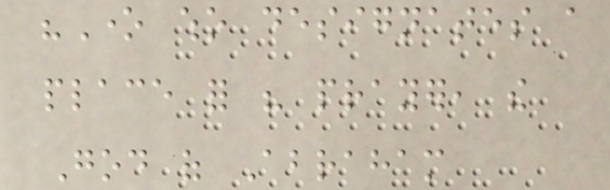"One who designates a
place for his prayer, the
God of Abraham
